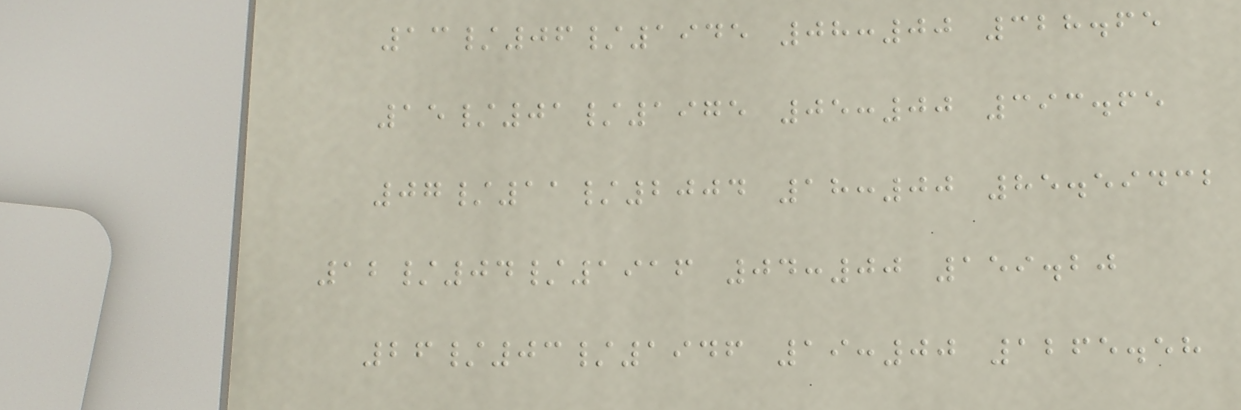13/06/1945 08:00 328.65
15/01/1975 05:00 393.65
07/11/2004 18:00 85.59432
12/04/1916 04:00 159.20
26/03/1946 19:00 1265.58
